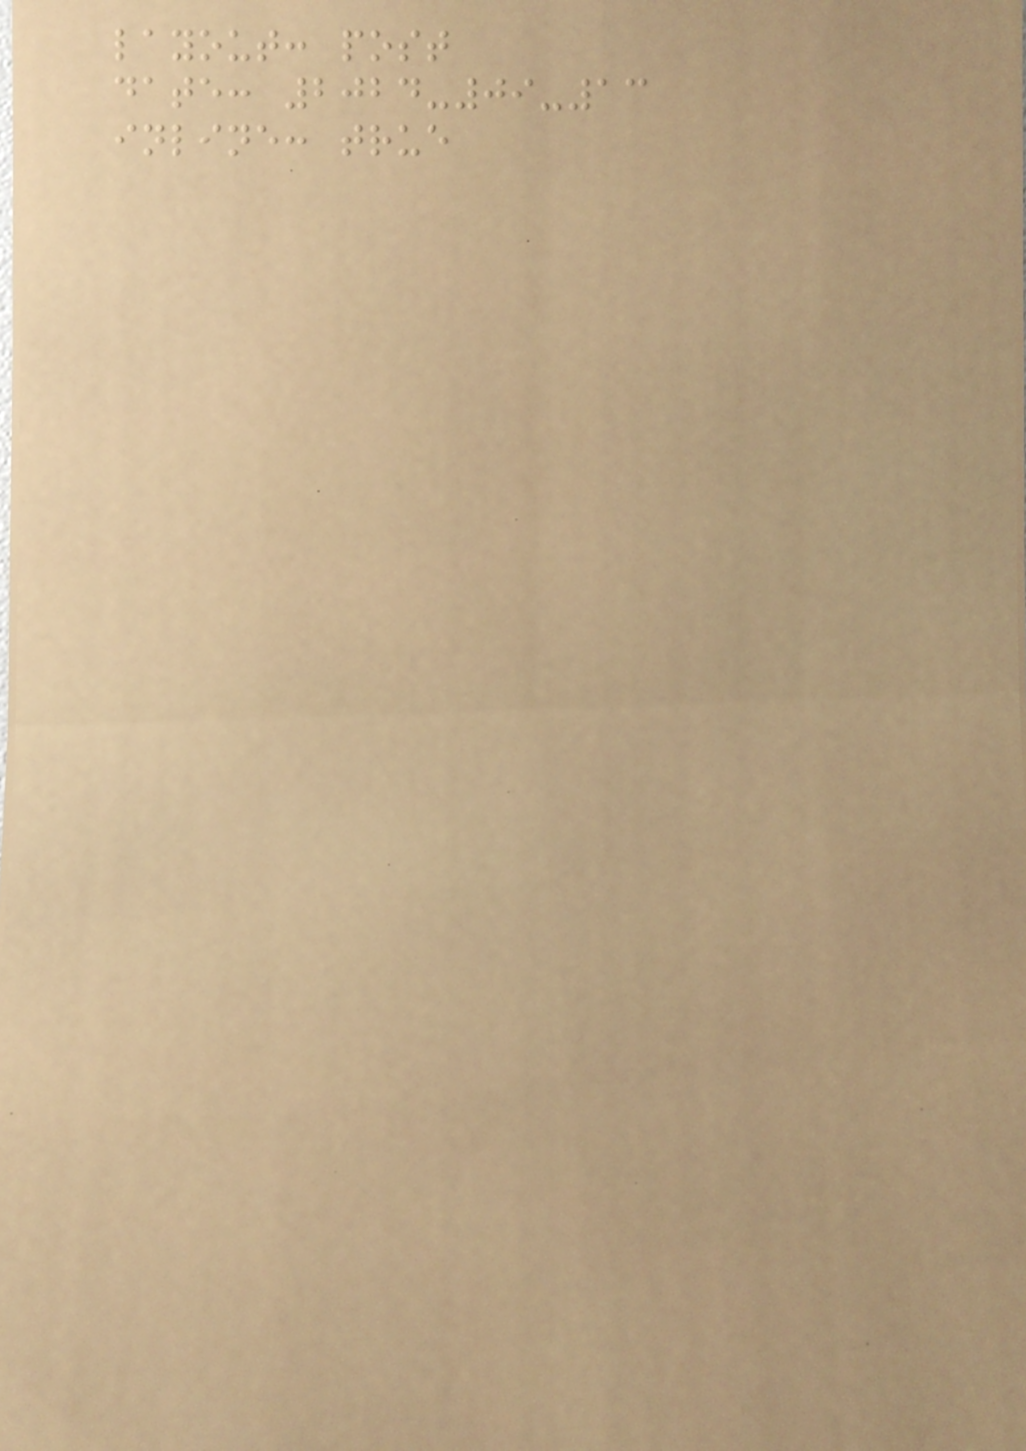layout: post
date: 2024-09-13
inline: true
